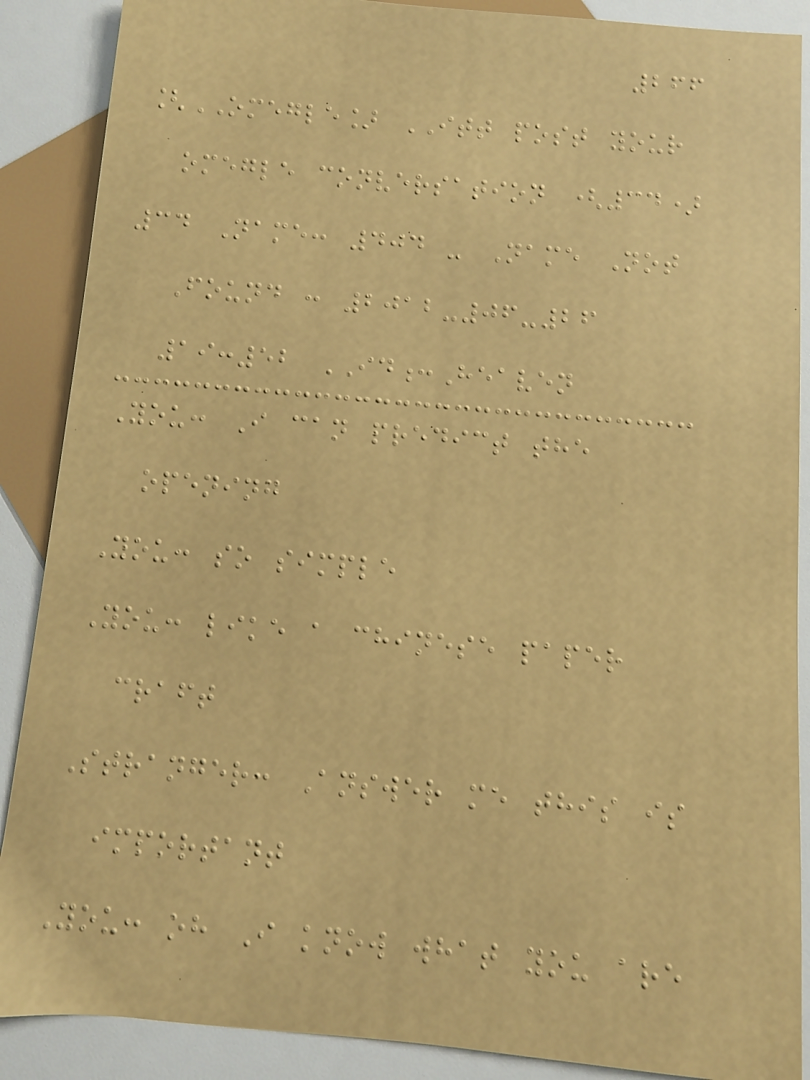266
[OMEGLE] ITT post your
omegle conversation (34)
34 Name: 404 - Name Not
Found : 2012-06-26
19:52 ID:Heaven
You: I can predict the
opening
You: so simple
You: like a chinese paper
craft
Stranger: Answer me this is
important
You: oh I know what you are
